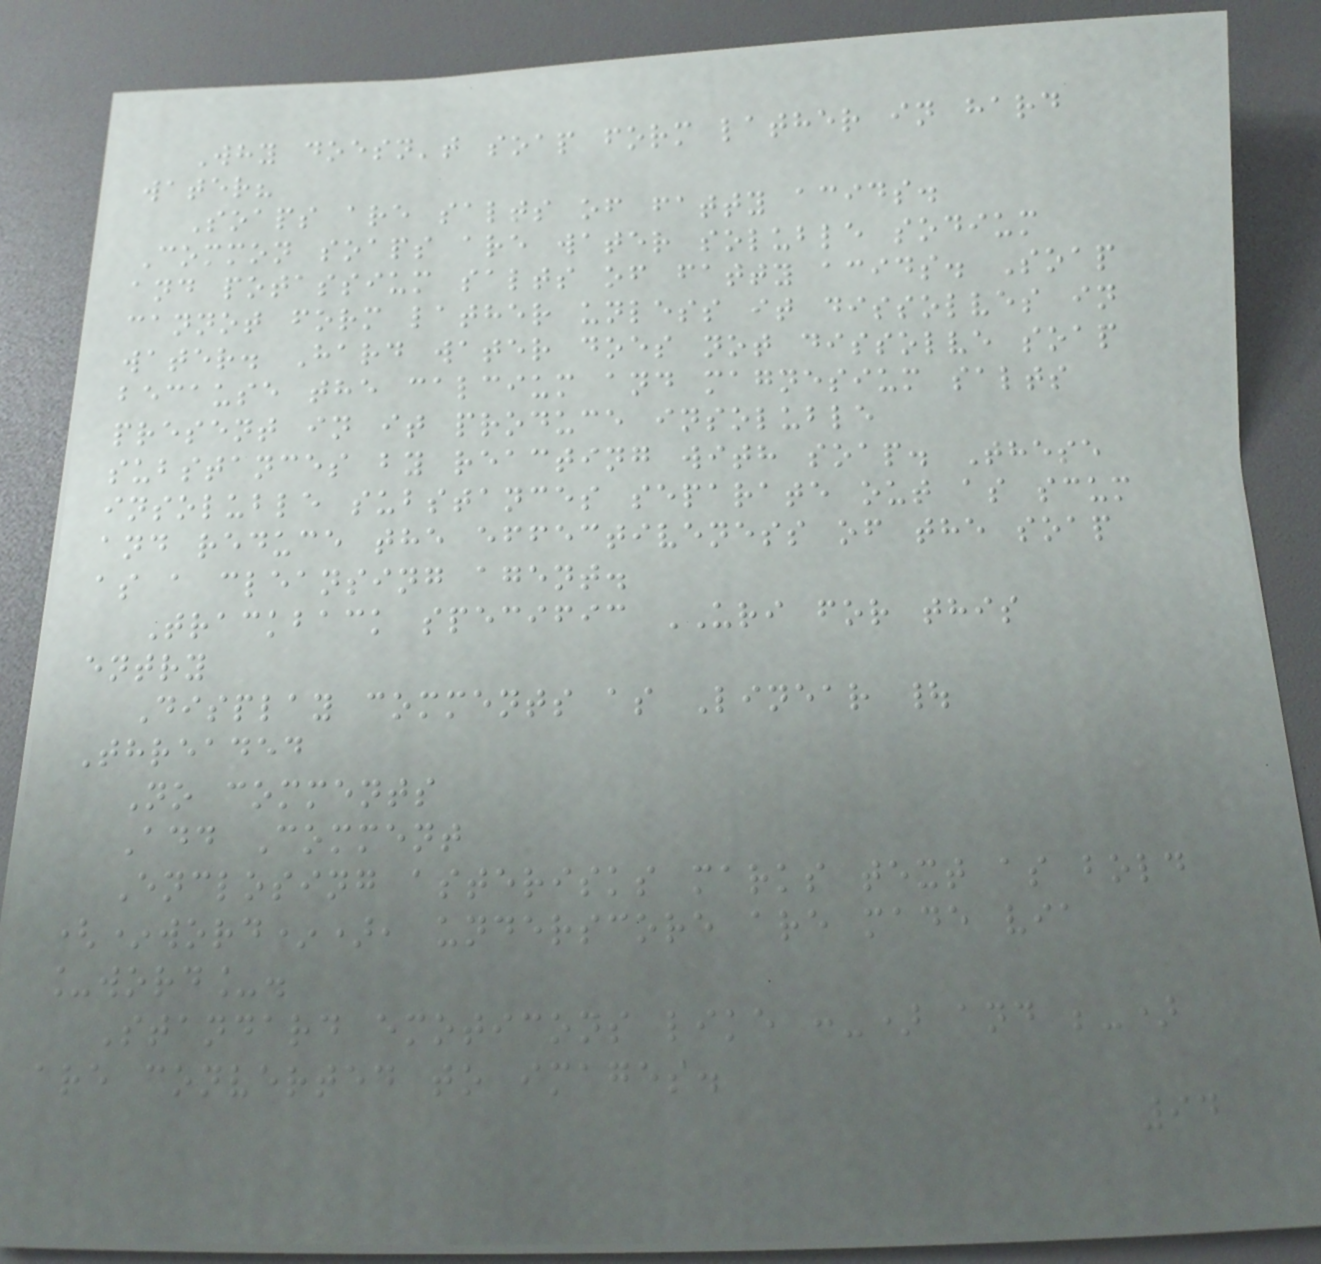Why doesn't soap form lather in hard
water?
Soaps are salts of fatty acids.
Common soaps are water soluble sodium
and potassium salts of fatty acids. Soap
cannot form lather unless it dissolves in
water. Hard water does not dissolve soap
because the calcium and magnesium salts
present in it produce insoluble
substances by reacting with soap. These
insoluble substances separate out as scum
and reduce the effectiveness of the soap
as a cleansing agent.
Trackback specific URI for this
entry
Display comments as Linear |
Threaded
No comments
Add Comment
Enclosing asterisks marks text as bold
(*word*), underscore are made via
_word_.
Standard emoticons like :-) and ;-)
are converted to images.
94
